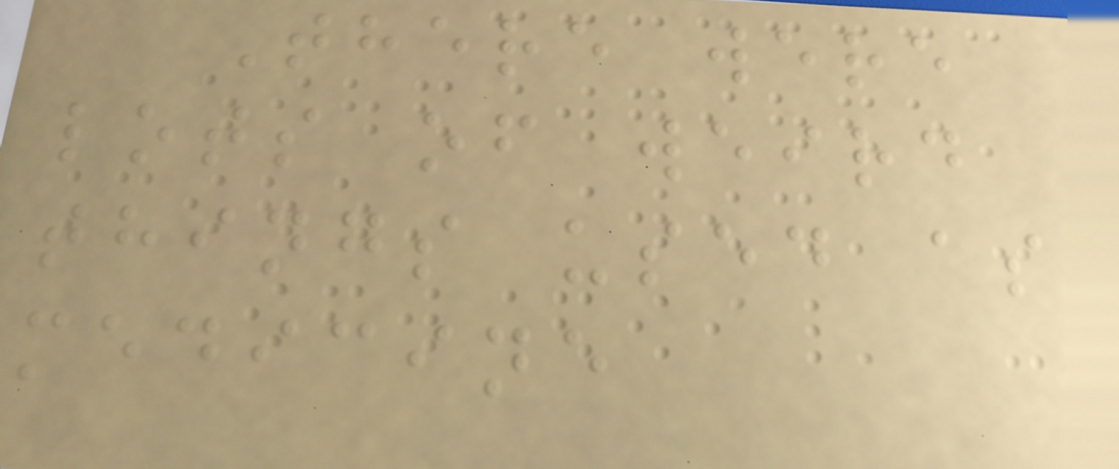There were
lots of weird
things used as
medicine
